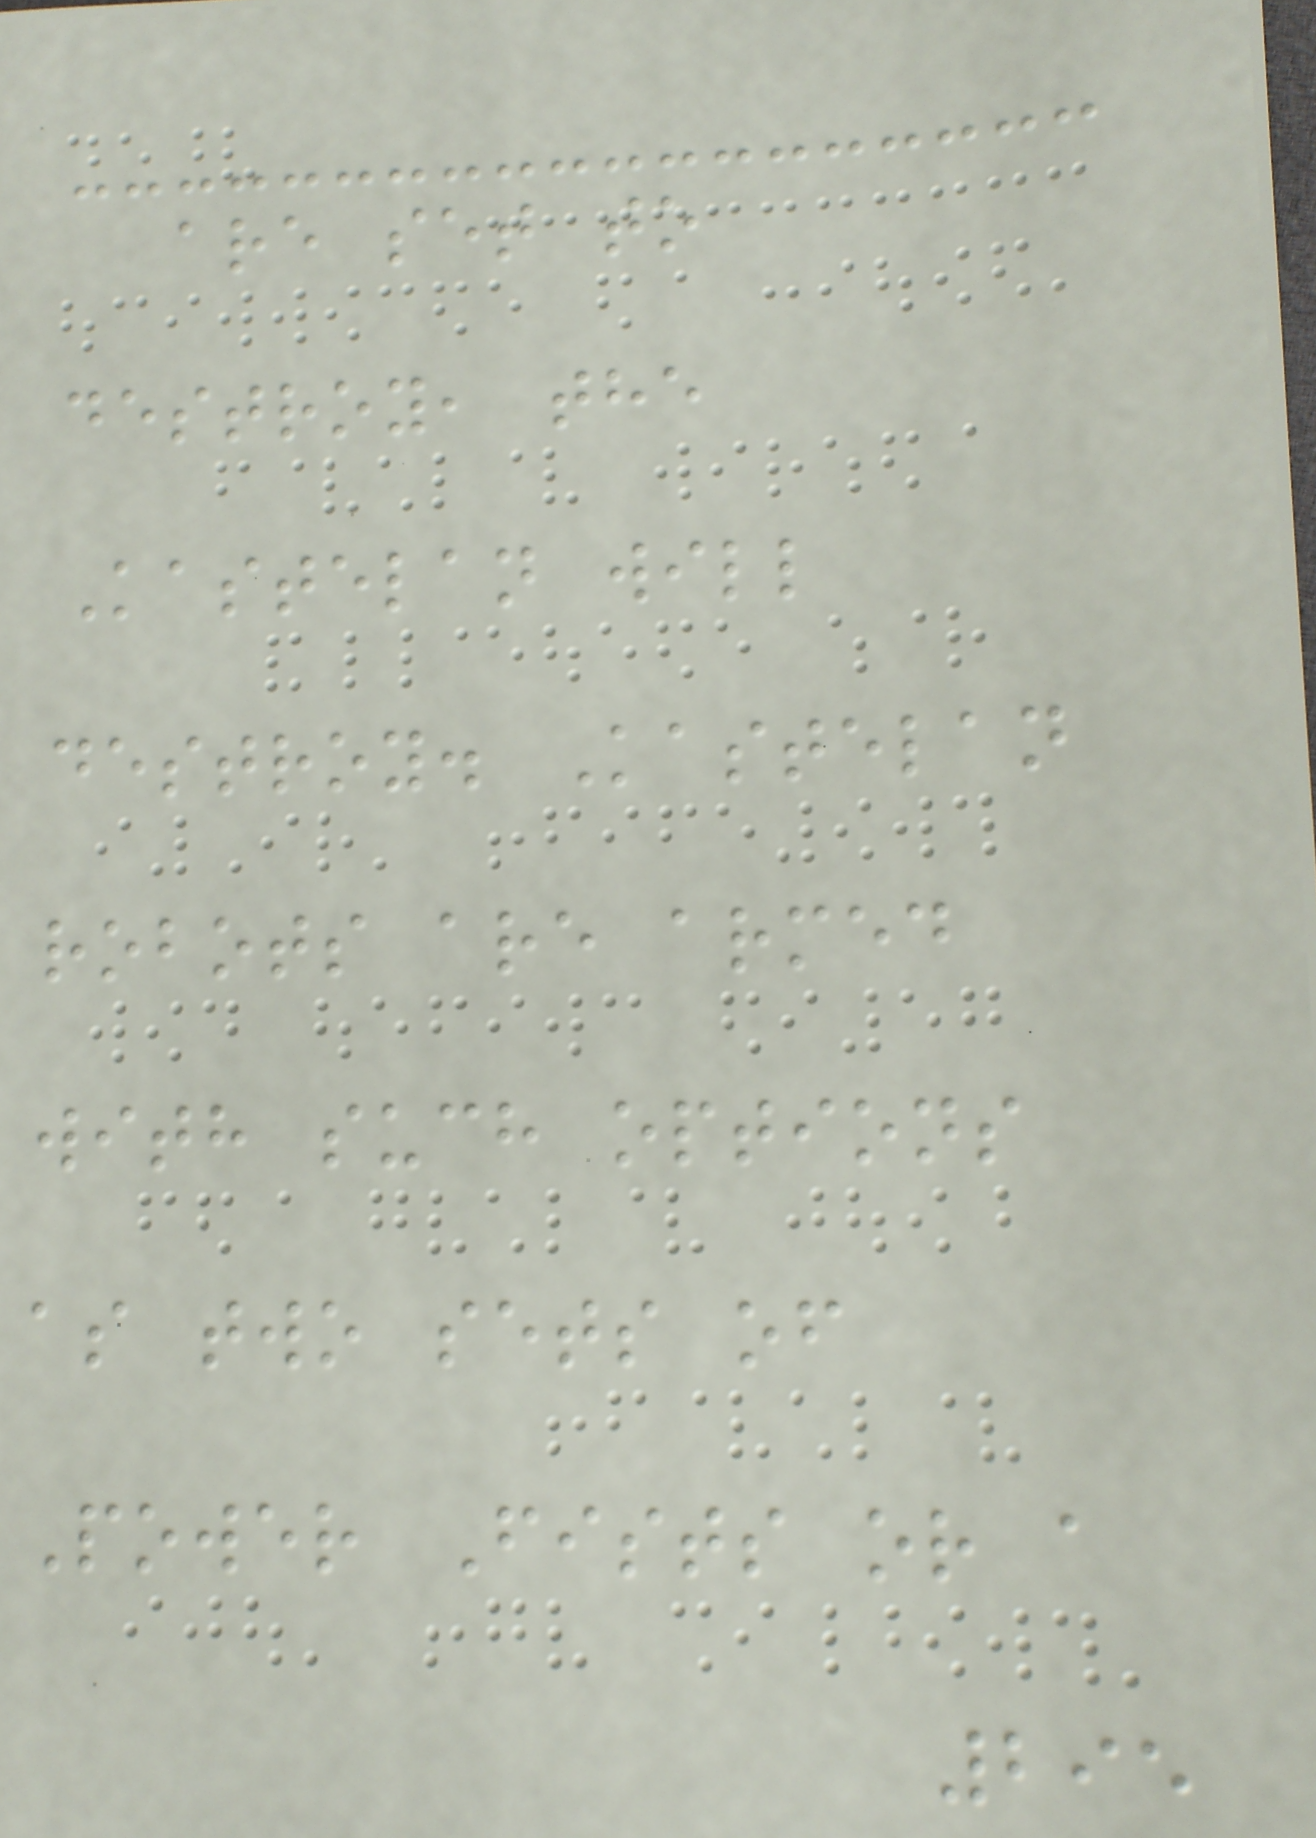are set to
destroy, the
Kastelan will
destroy. Kastelan
robots are armed
with such options
as two sets of
Power Fists or a
295
